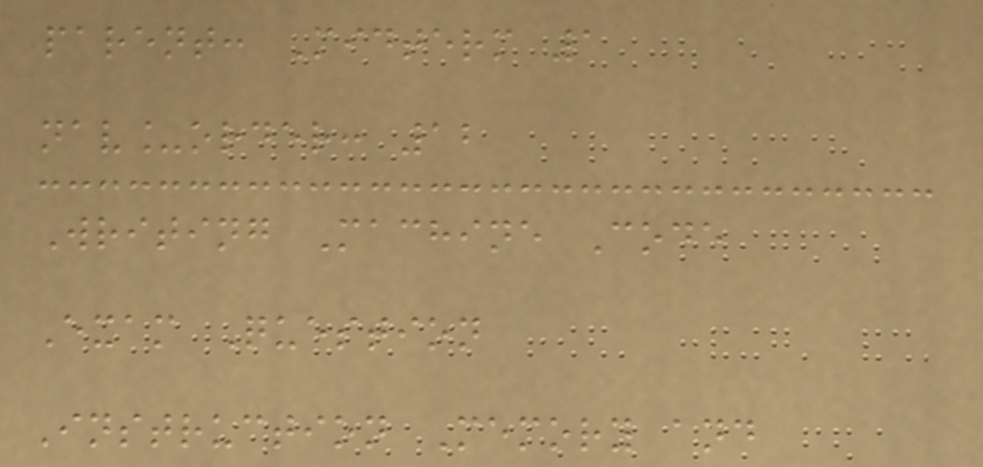parent: Midterm 1
nav_order: 12
Writing Machine Code
Exam Question
Instruction Memory and
